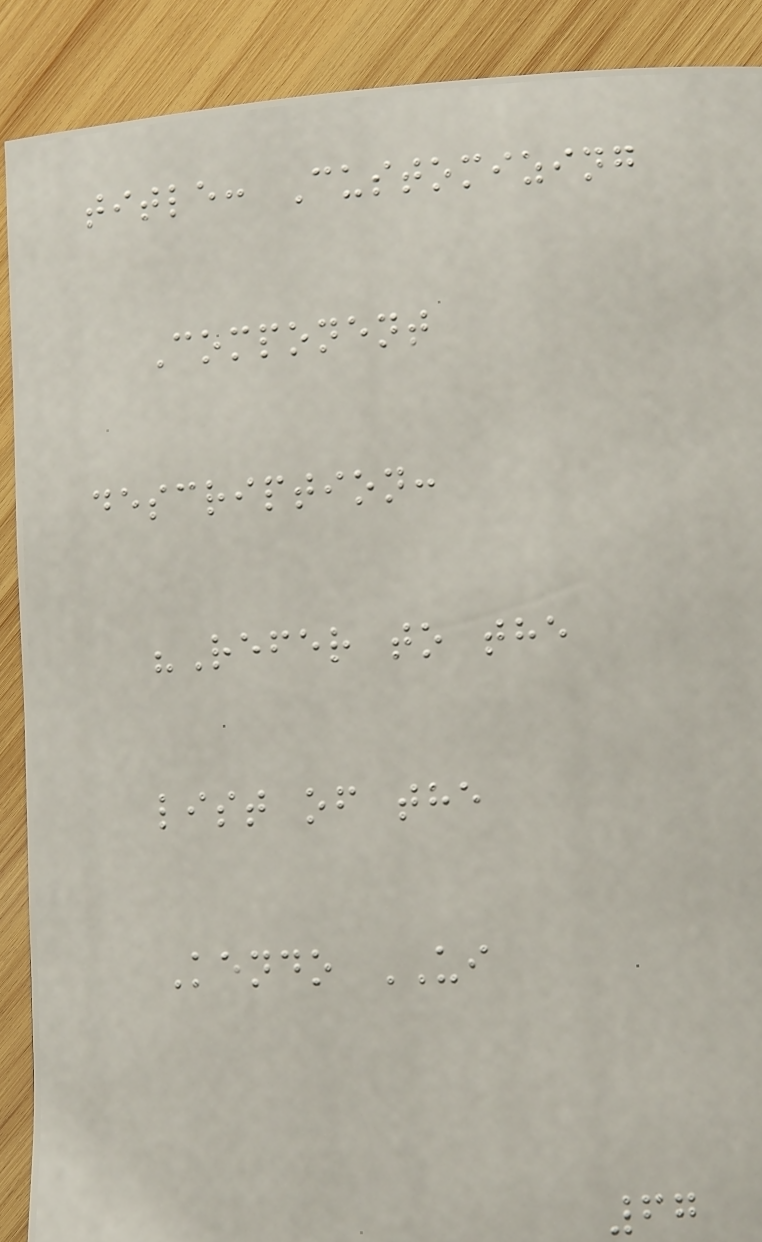title: Customizing
Component
description:
"Refer to the
list of the
Kendo UI
67
